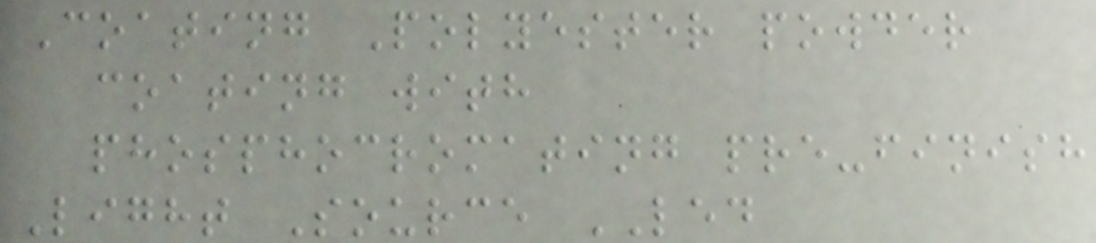Coating Polyester powder
coating with
phosphocromating pre-finish
Light Source LED
